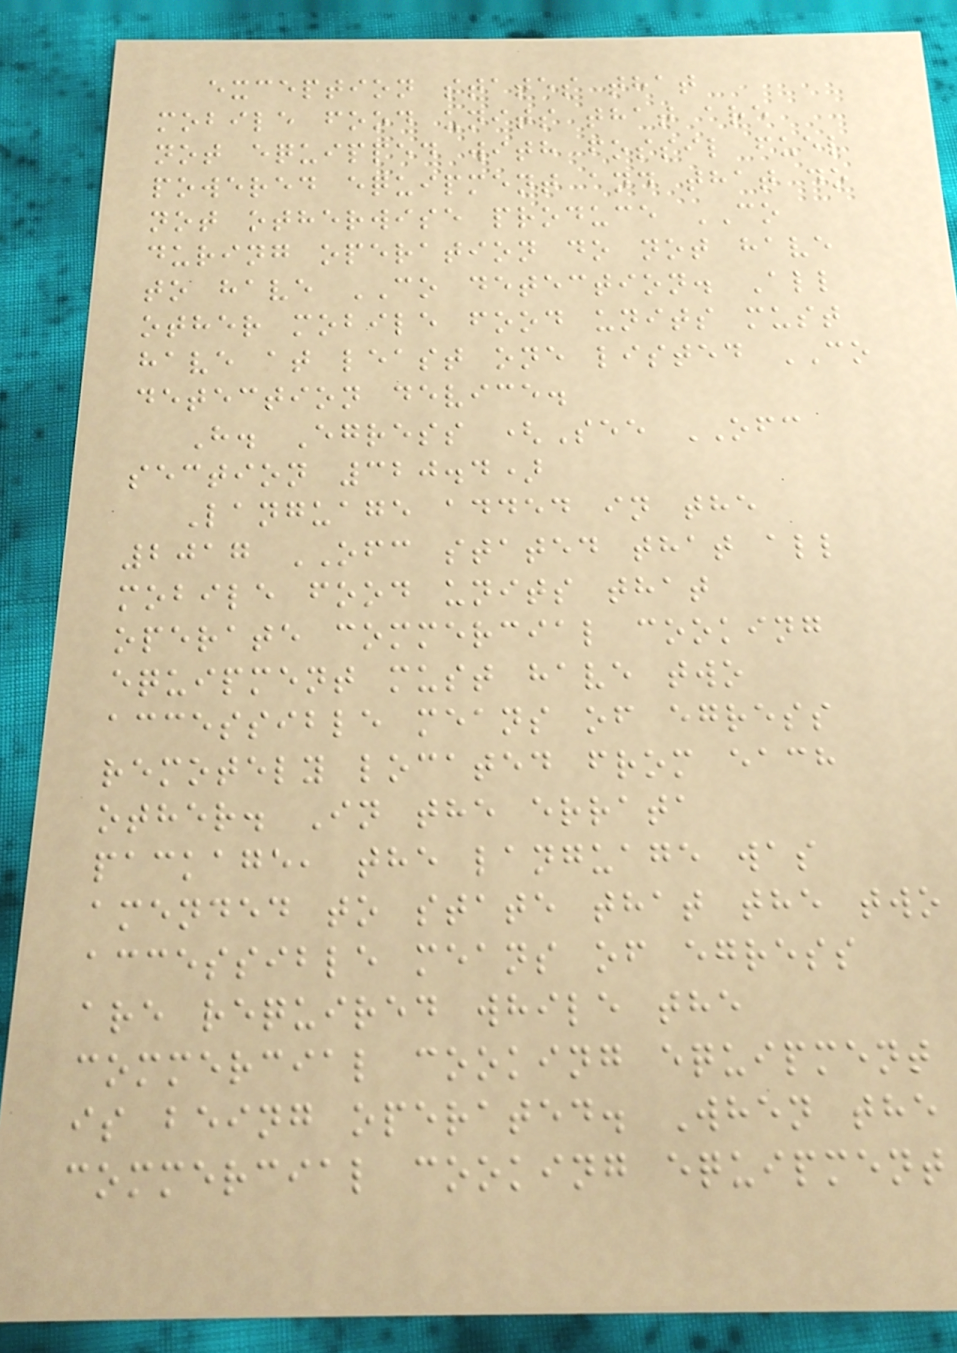exception states that
mobile food units that are
not equipped with fossil fuel
powered equipment and that do
not otherwise produce CO
during operation do not have
to have CO detection. All
other mobile food units must
have at least one listed CO
detection device.
H. Egress (See OFC
section 320.4)
Language added in the
2017 OFC stated that all
mobile food units that
operate commercial cooking
equipment must have two
accessible means of egress
remotely located from each
other. In the errata
package, the language was
amended to state that the two
accessible means of egress
are required while the
commercial cooking equipment
is being operated. When the
commercial cooking equipment
